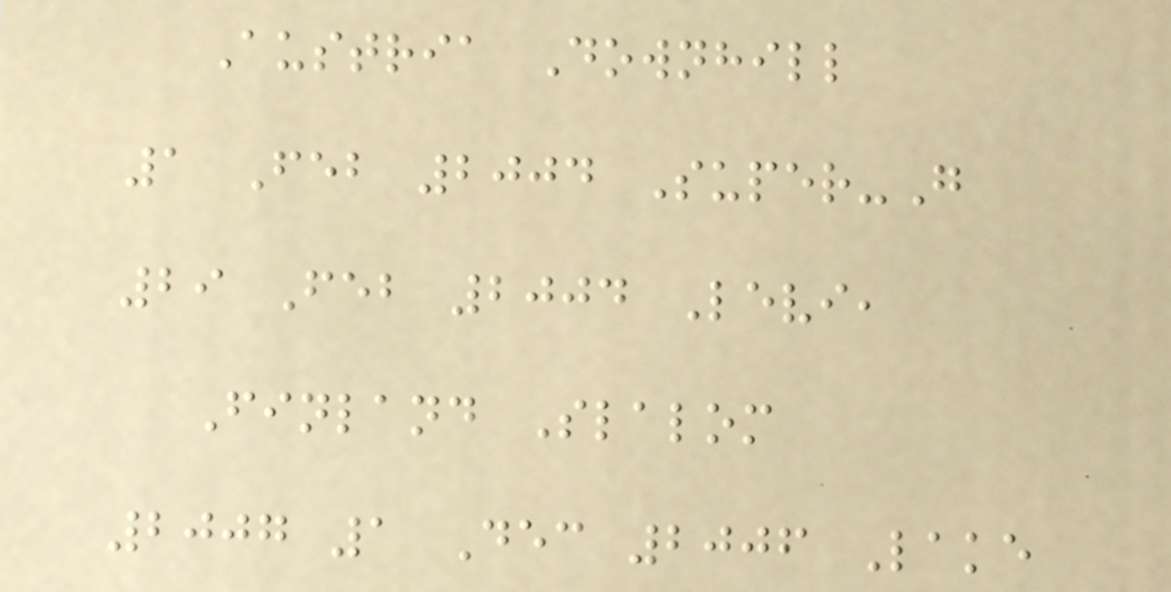Austria Downhill
1 Feb 2004 Super-G
29 Feb 2004 Levi,
Finland Slalom
2007 1 Dec 2006 Lake
